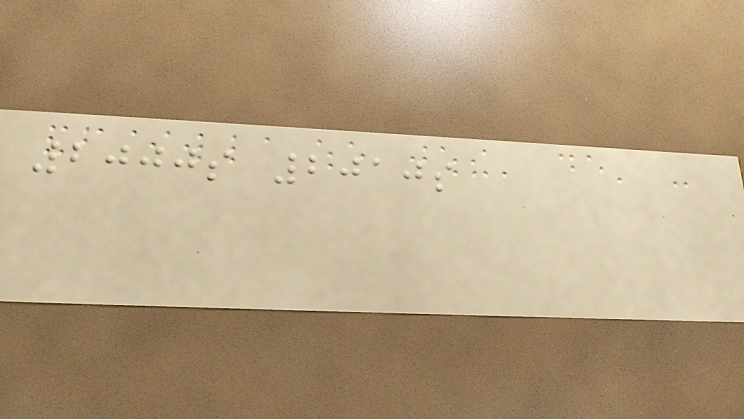2000s 2010s
